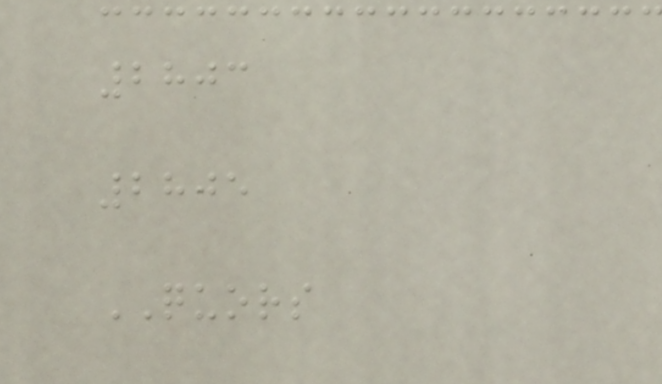2803
2805
QUORS
